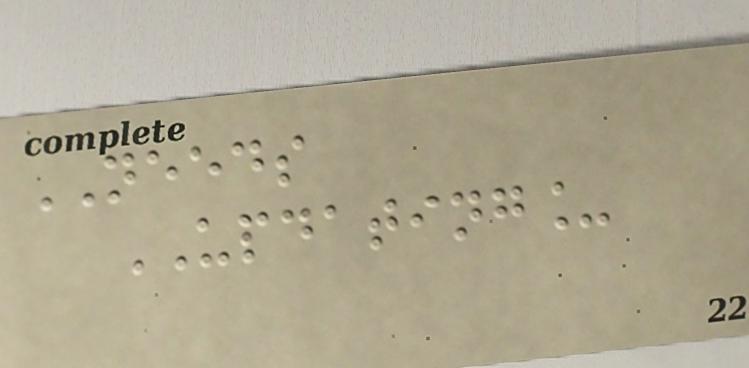NEEDS
UPDATING_
